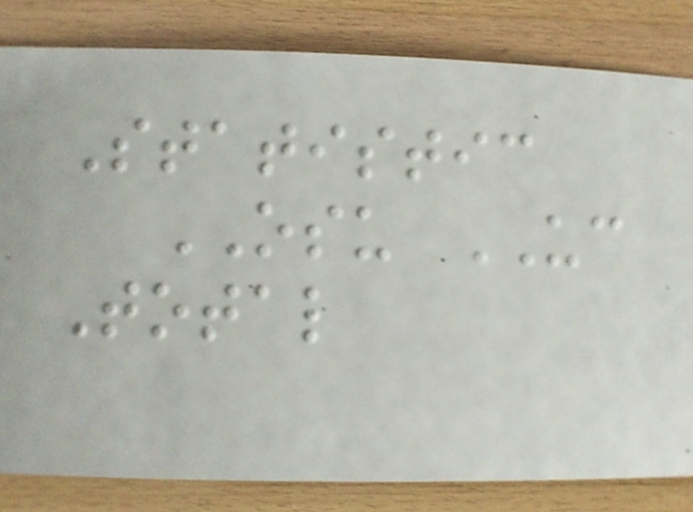Statistic
OSU UC
Total
